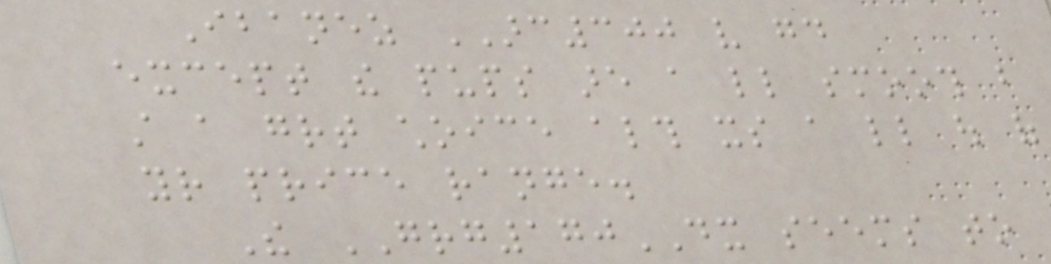Ibanez ARC300 very good
except the pups are a little smooth but
still a great choice although its a little out of
your price range.
The GRG170DX seems to
